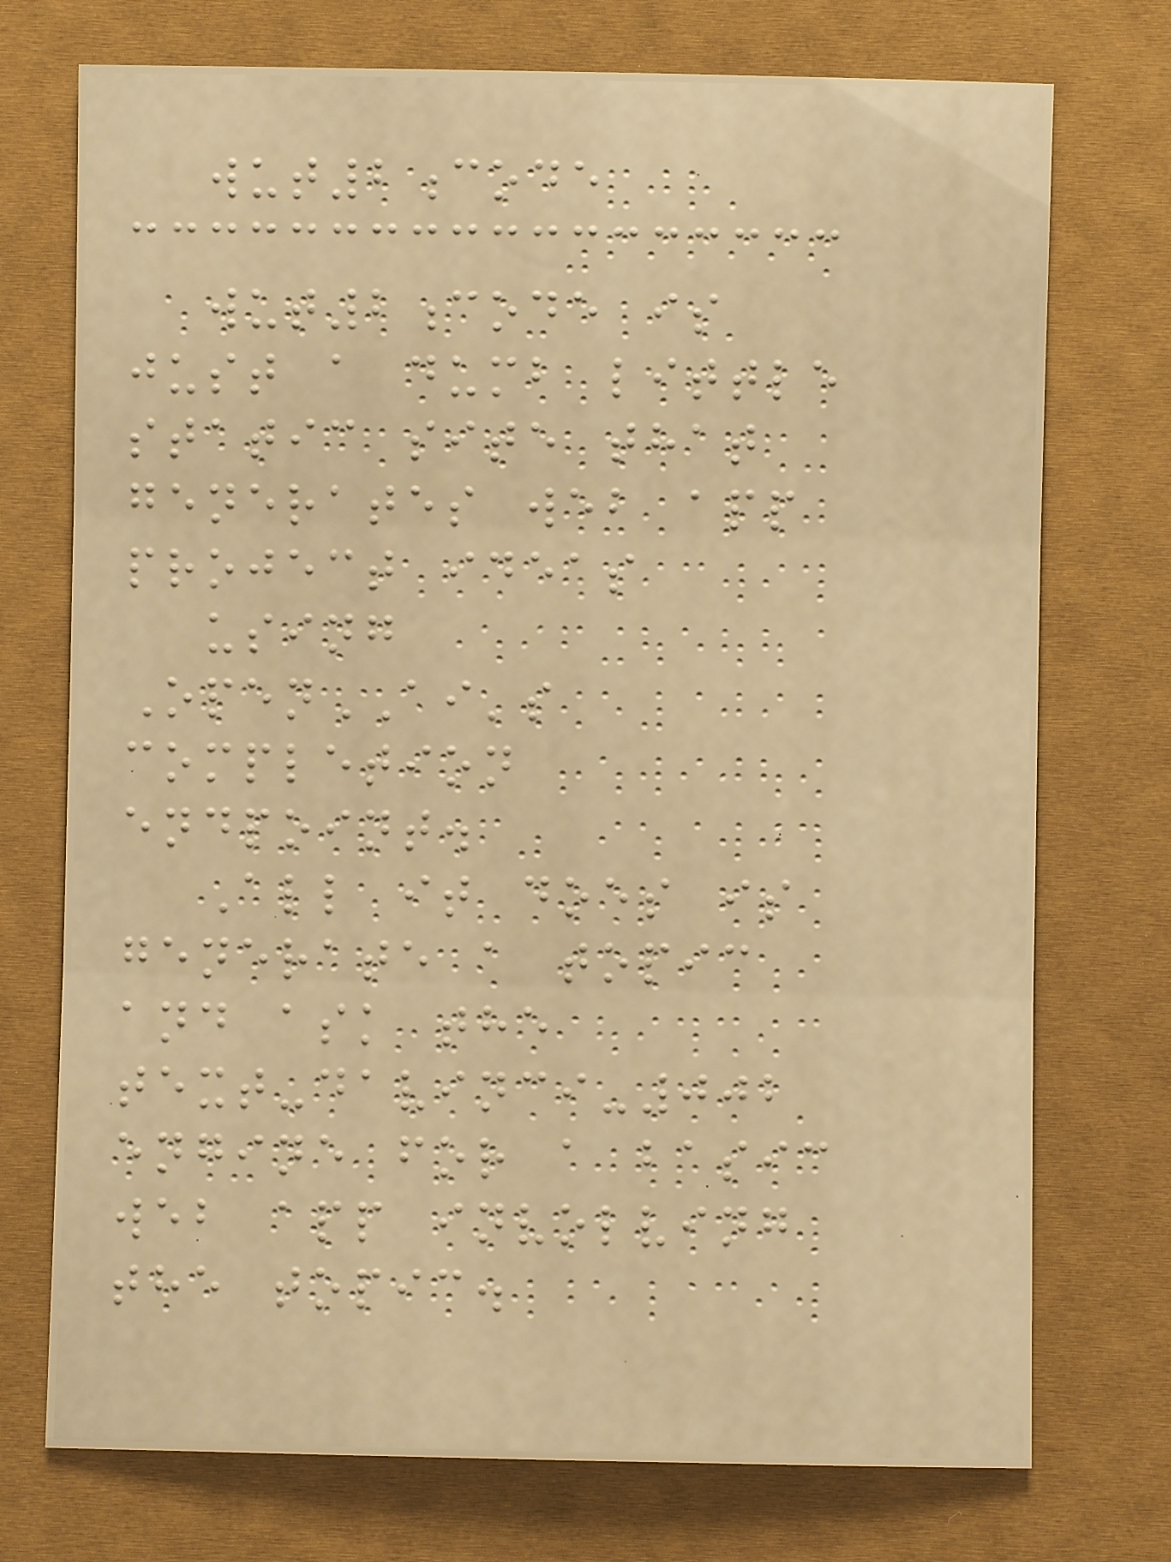wut2code
wut2code is
just a dumb little
static site that
generates web app
project ideas
using
OpenAI's
completion
endpoint.
All it does is
generate a topic
and ask the
text-davinci-002
engine for a basic
web app involving
the topic.
